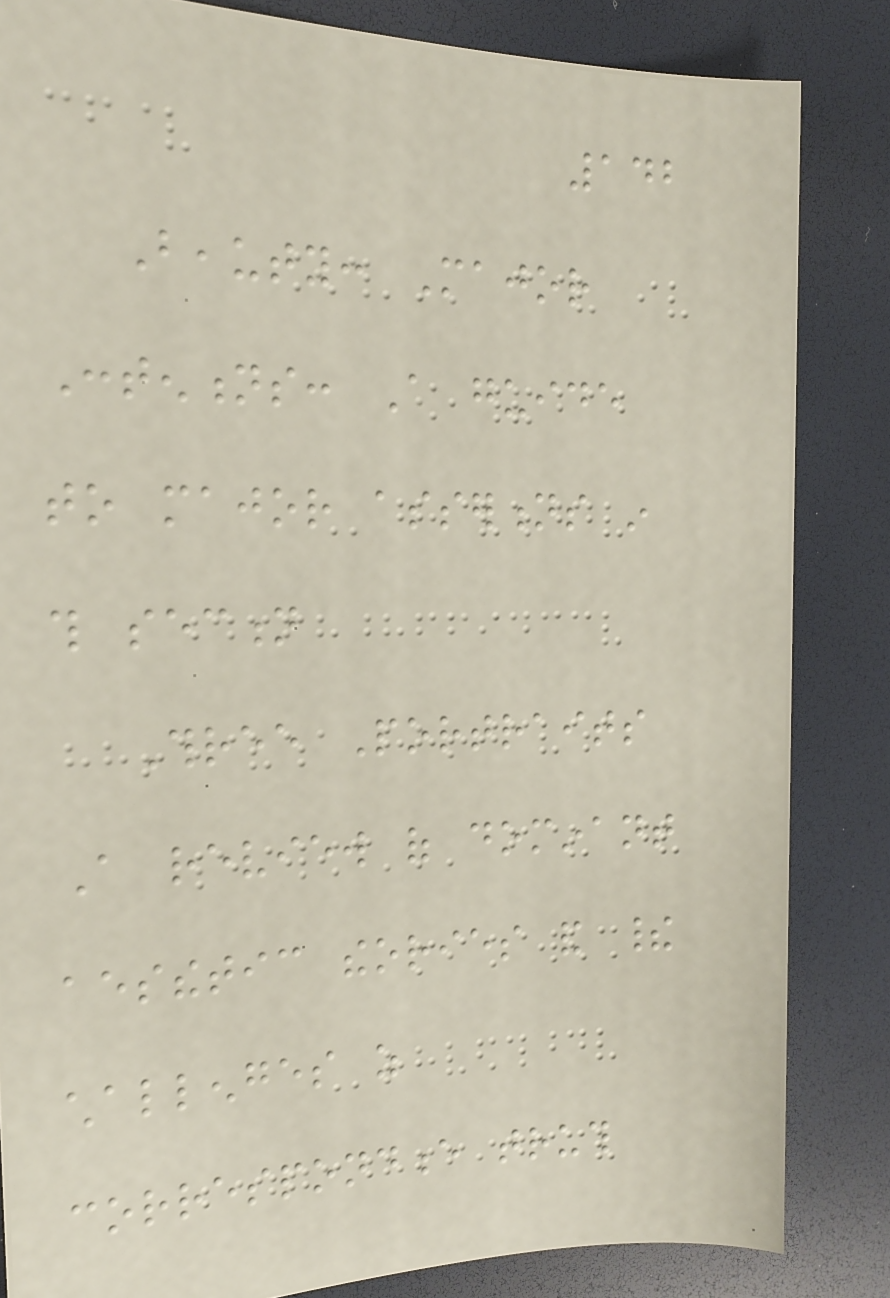142
Beauty: Major
Contentions: A guide
to major assertions in
this section
Three Portraits
A review of dominant
aesthetic theories and their
challenges as
correspondence truth
